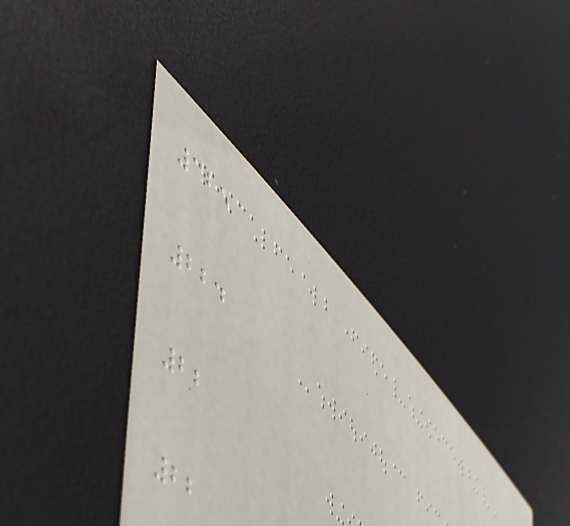325
224
22
22
